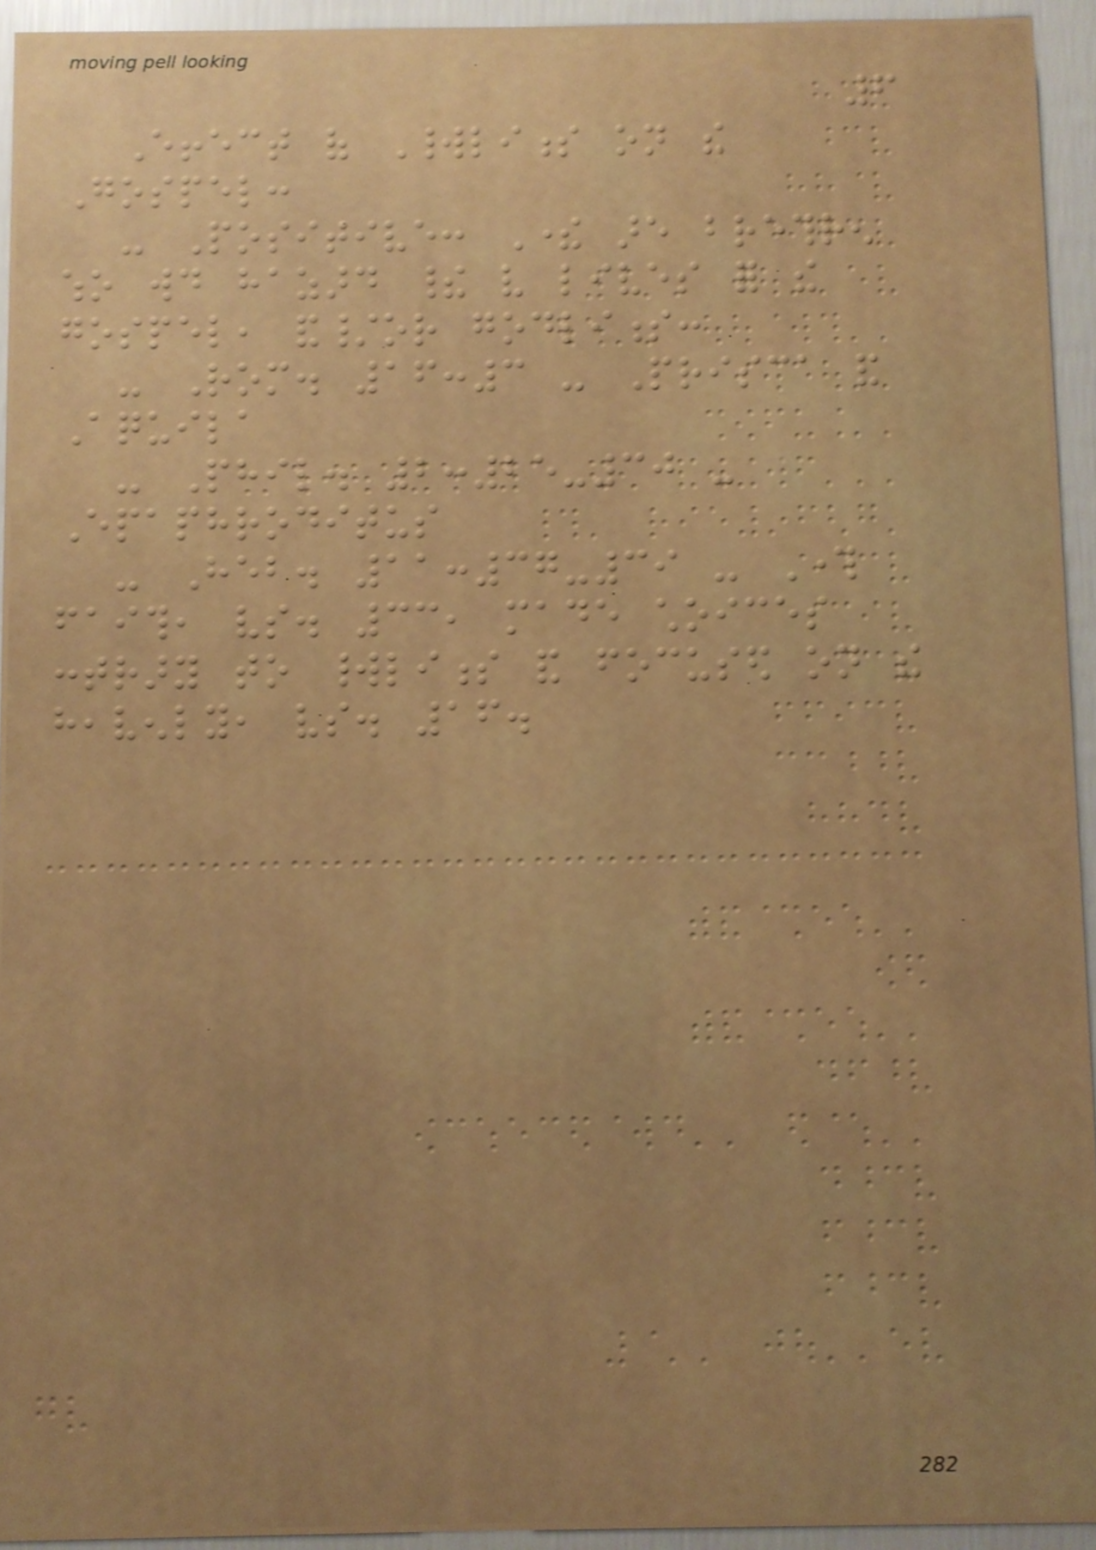6
Effect of Worldliness on the
Gospel:
- Positive: There are brethren
who would hazard their very lives for the
gospel, and/or godliness:
- Rom. 16:3 - Prisca and
Aquila
- Phil. 2:25-30 -
Epaphroditus
- Heb. 11:37-39 - Through
faith, vs. 33, made choices
contrary to worldliness and focused on the
heavenly, vs. 16.
